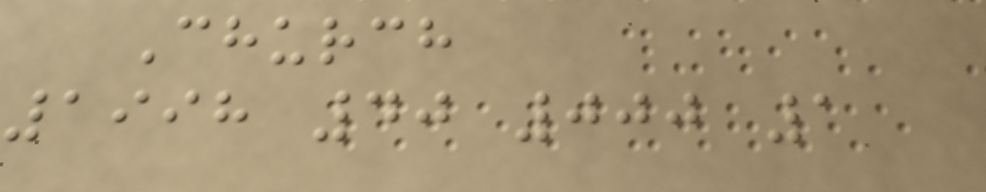Church
1998 40 000 1
